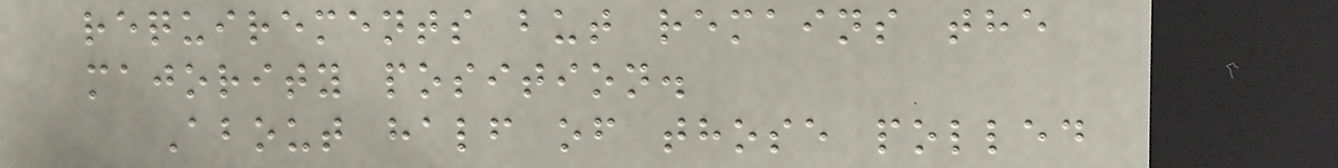requirements but remains the
majority position.
About half of those polled
